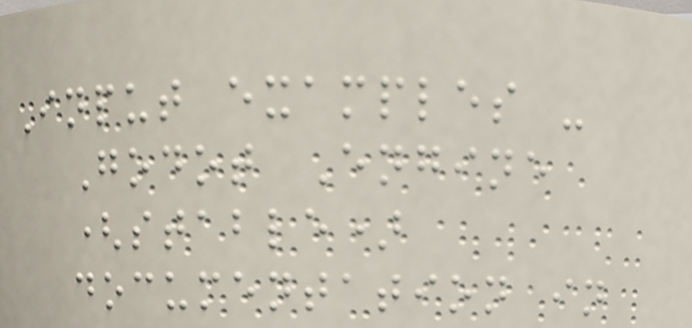Input examples -
Godot Engine
(stable)
documentation in
